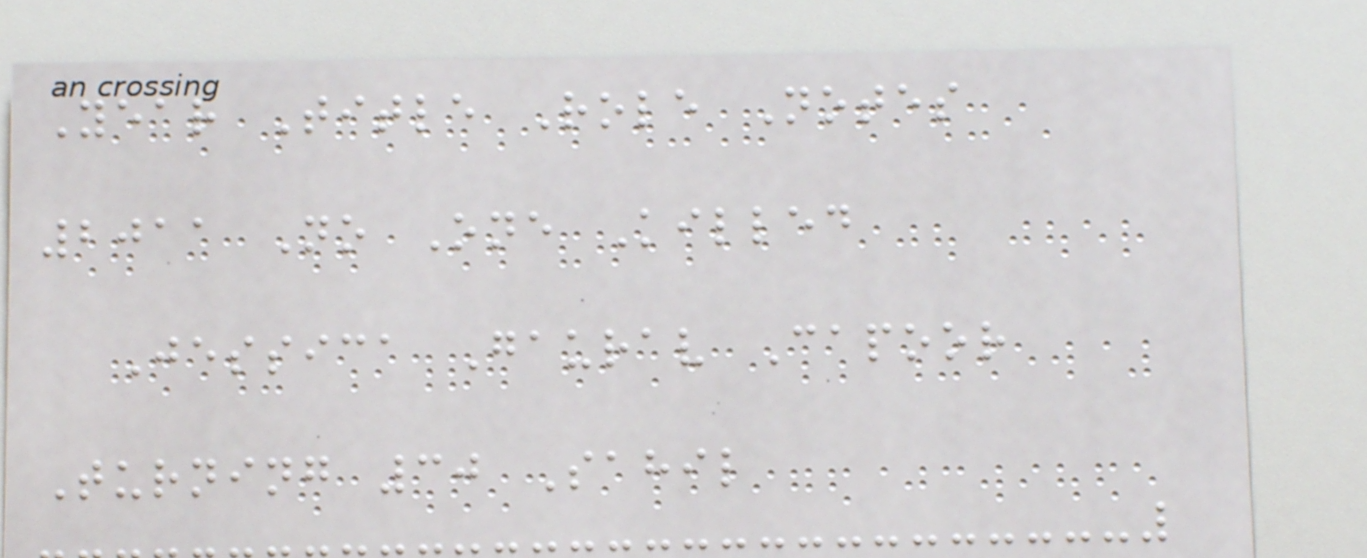Year Title Role Notes
2011 No One Killed
Jessica Gaurav Capoor
Turning 30 Sahil
